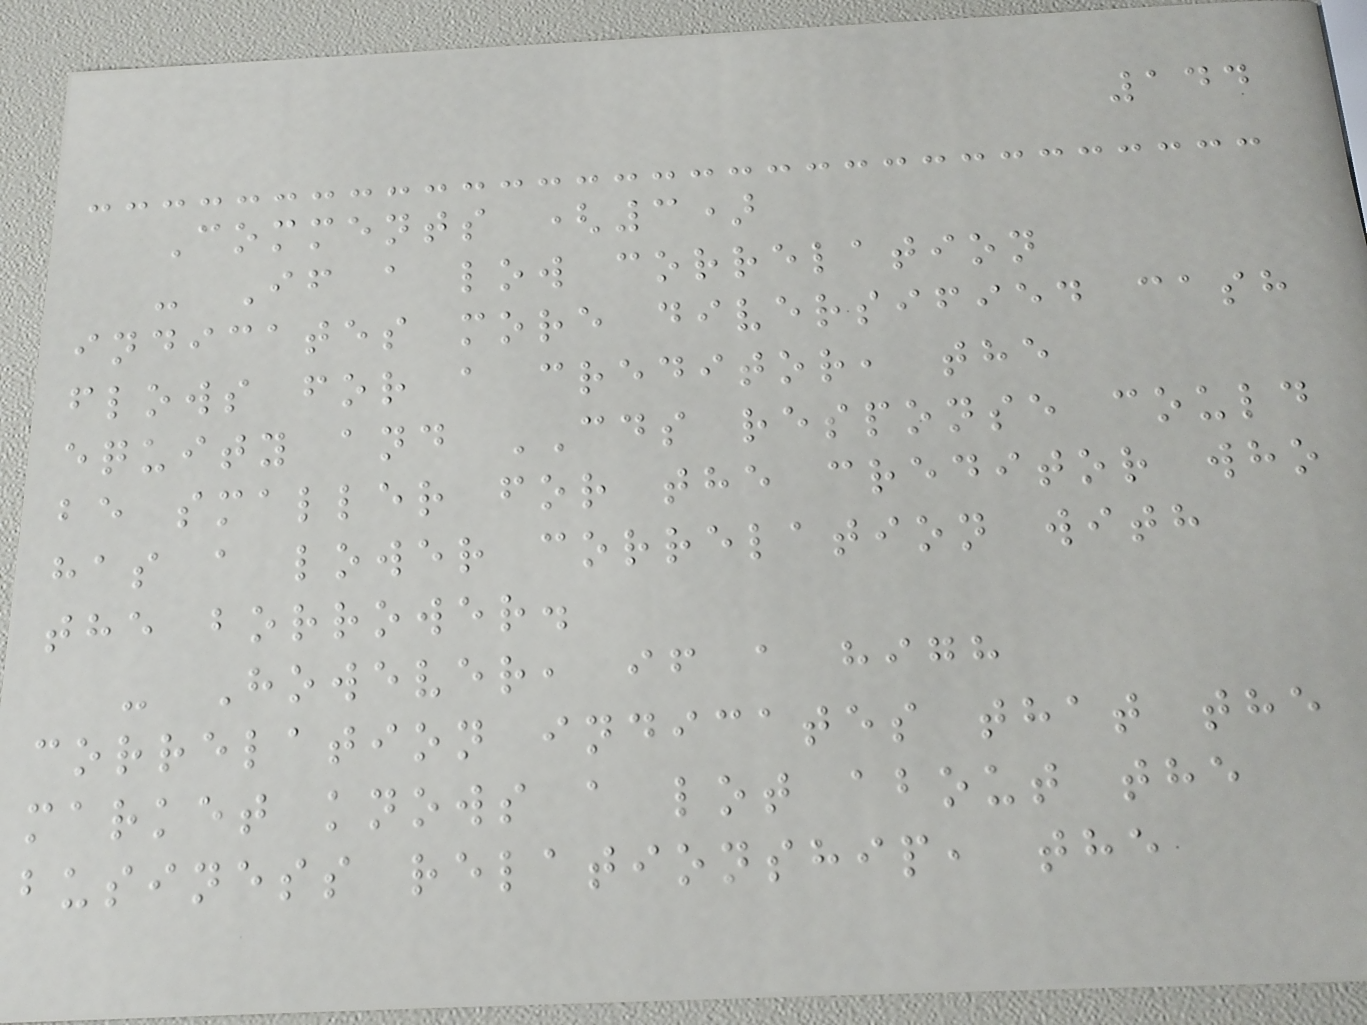144
Comments (3)
- If a low correlation
indicates more diversified cash
flows for a creditor, the
equity and CDS response could
be smaller for the creditor who
has a lower correlation with
the borrower.
- However, if a high
correlation indicates that the
market knows a lot about the
business relationship, the
